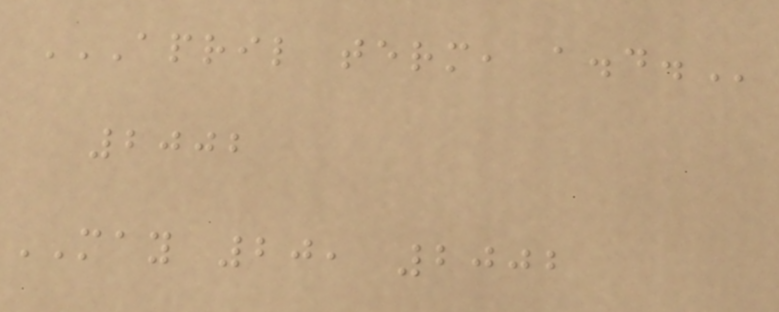APRIL TERM, A.D.
2002
MAY 20, 2002
